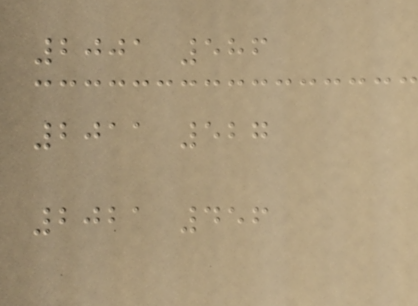2001 586
2011 527
2021 456
